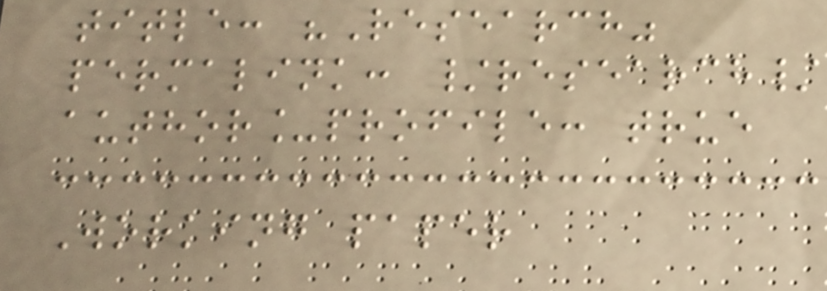title: "Research"
permalink: /research/
author_profile: true
Working paper
